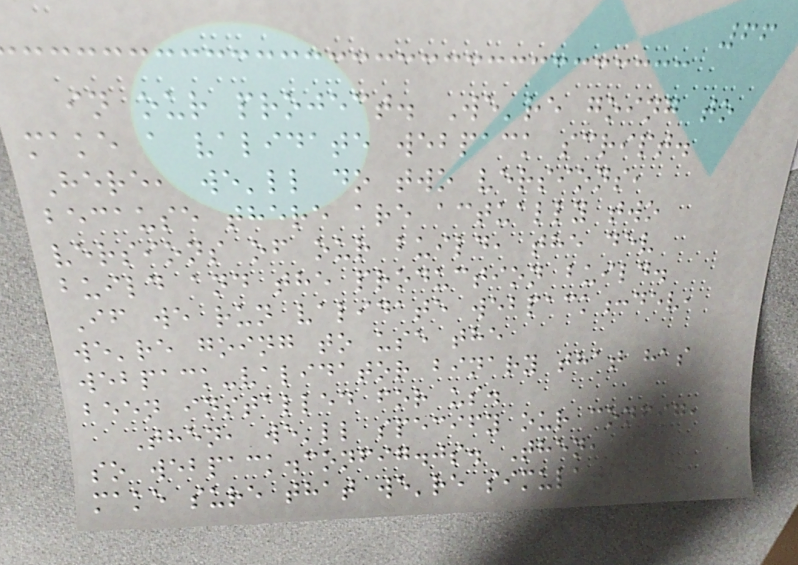66
in our project. We're going to
make a validate webpack script.
Here, we'll do two versions,
because there are actually two
versions of our build, the dev
build and the production build.
If we run validate webpack:dev,
we're going to use the
webpack-validator binary that has
been installed for us.
Then, we'll specify our config,
so webpack.config.js. Then, to
make sure that we're simulating
